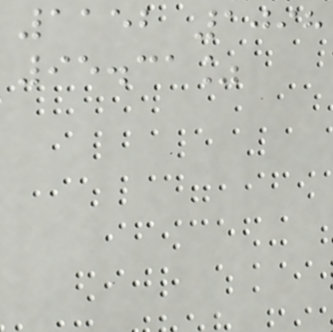1152 1098
95.31%
